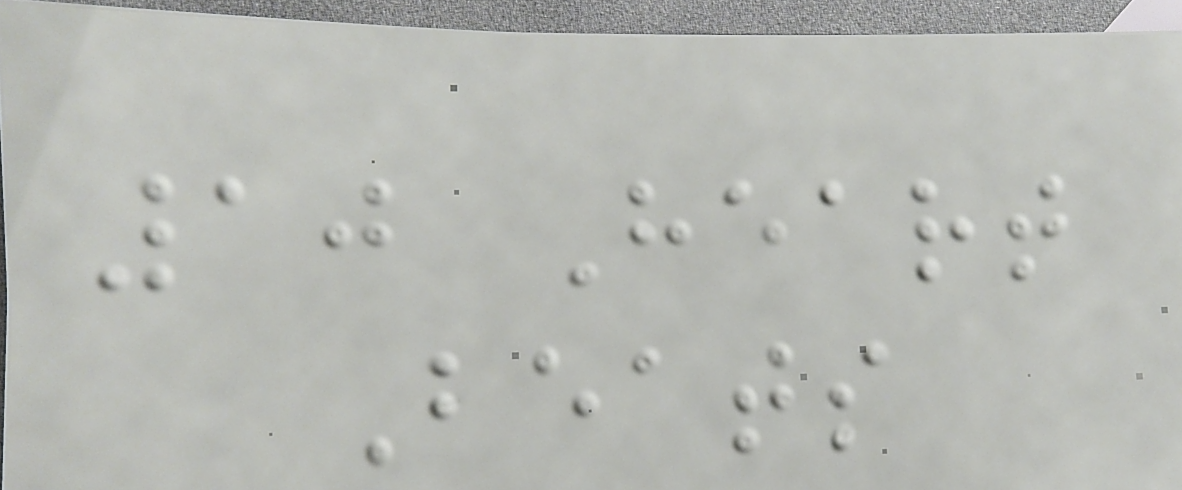10 Heart
Beats
